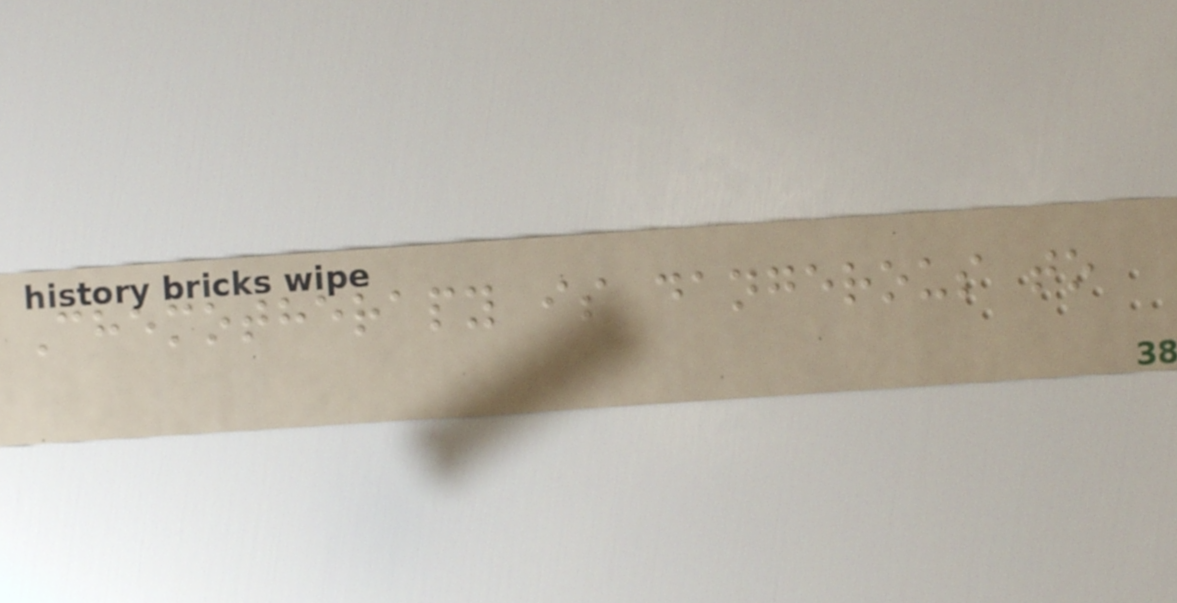Chemotherapy is dangerous to
